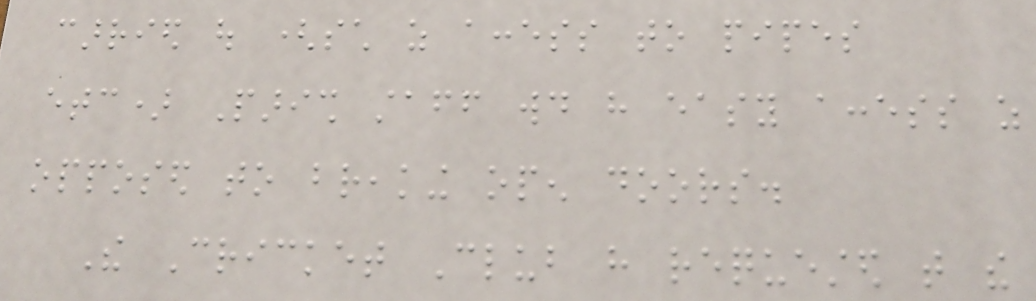carried out (such as access to pipes
etc) Parish staff would have easy access as
opposed to breaking open doors.
The Cricket Club have requested that the
